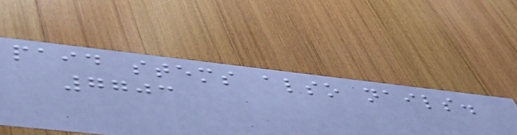paid stems also nails.
7703
